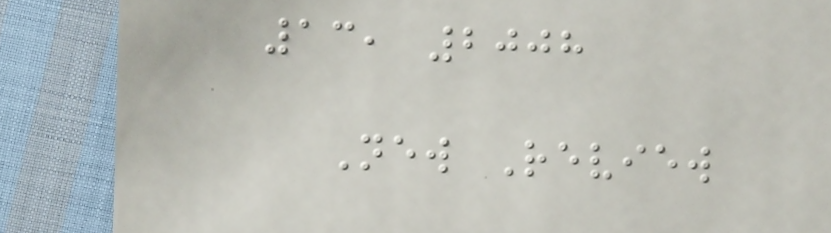13, 2008
New Review
